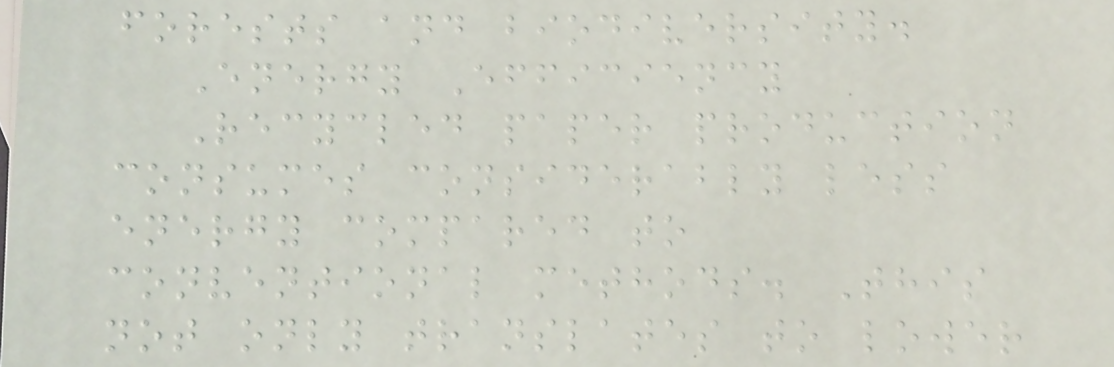forests and biodiversity.
Energy Efficiency
Recycled paper production
consumes considerably less
energy compared to
conventional methods. This
not only translates to lower
